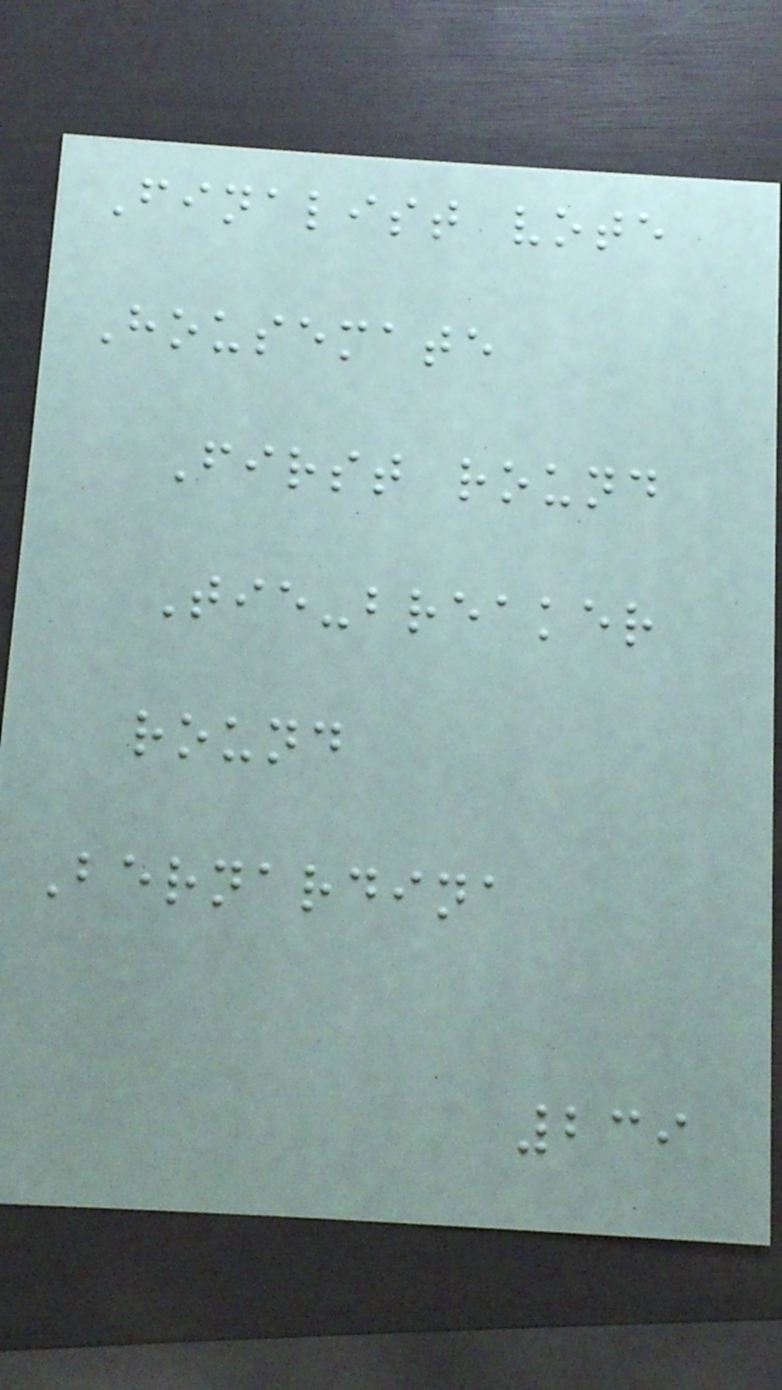Finalist vote
Housemate
First round
Tie-breaker
round
Bernardina
239
